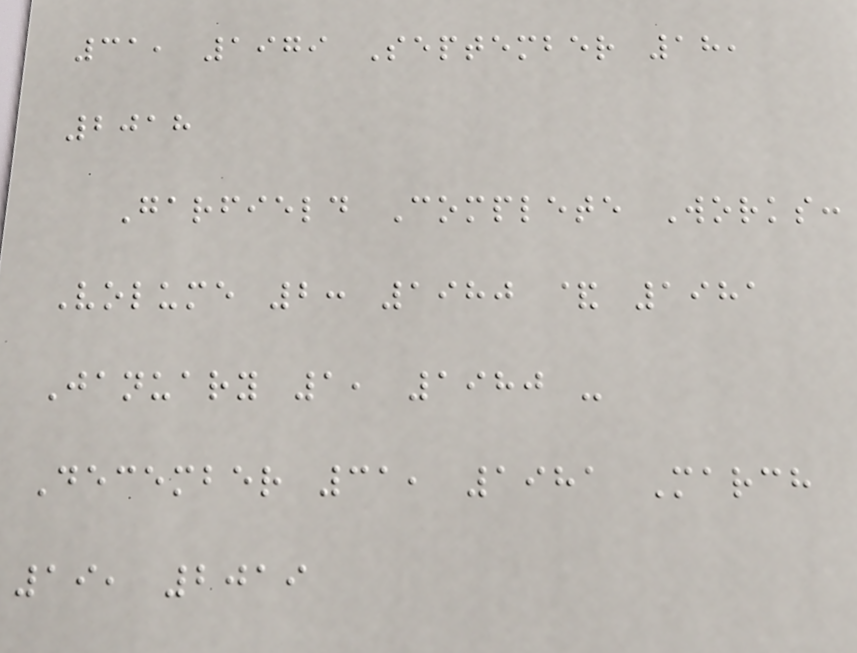31, 1979 September 18,
2018
Garfield Complete Works:
Volume 2: 1980 & 1981
January 1, 1980 -
December 31, 1981 March
19, 2019
